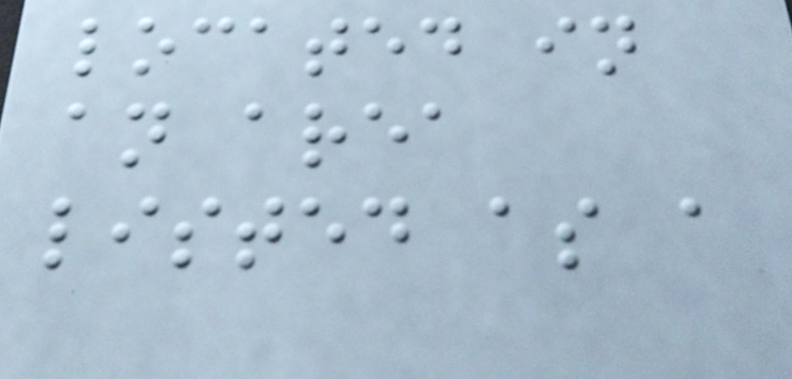located in
an area
listed as a
